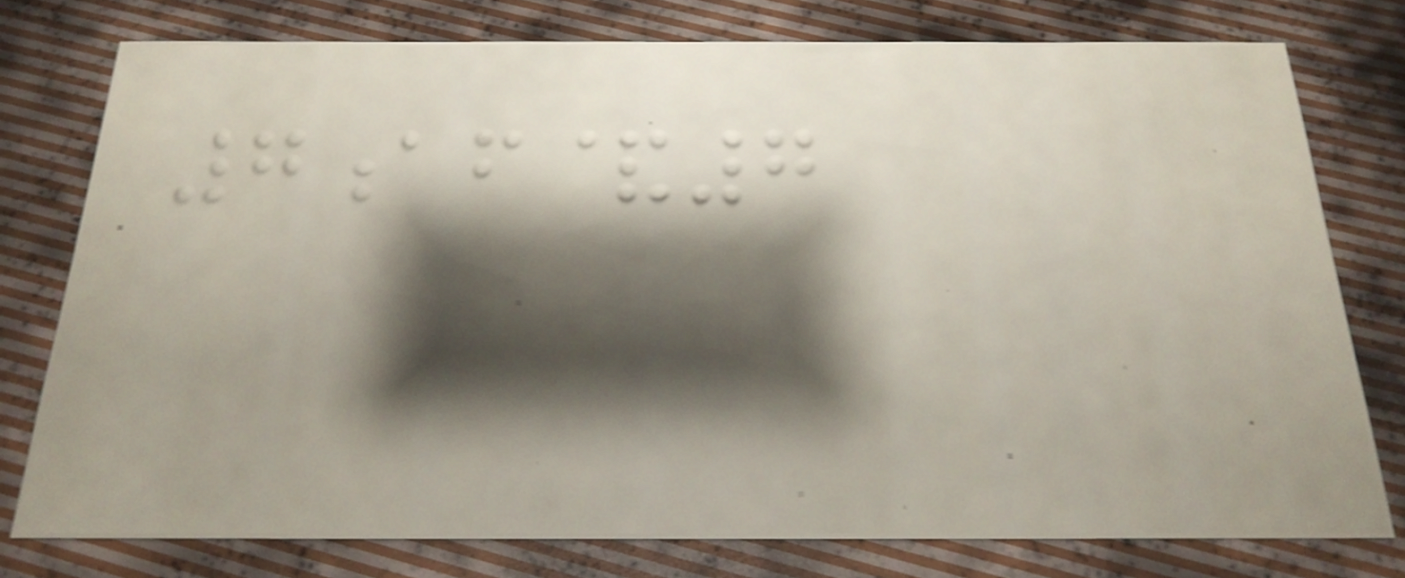7af&7
